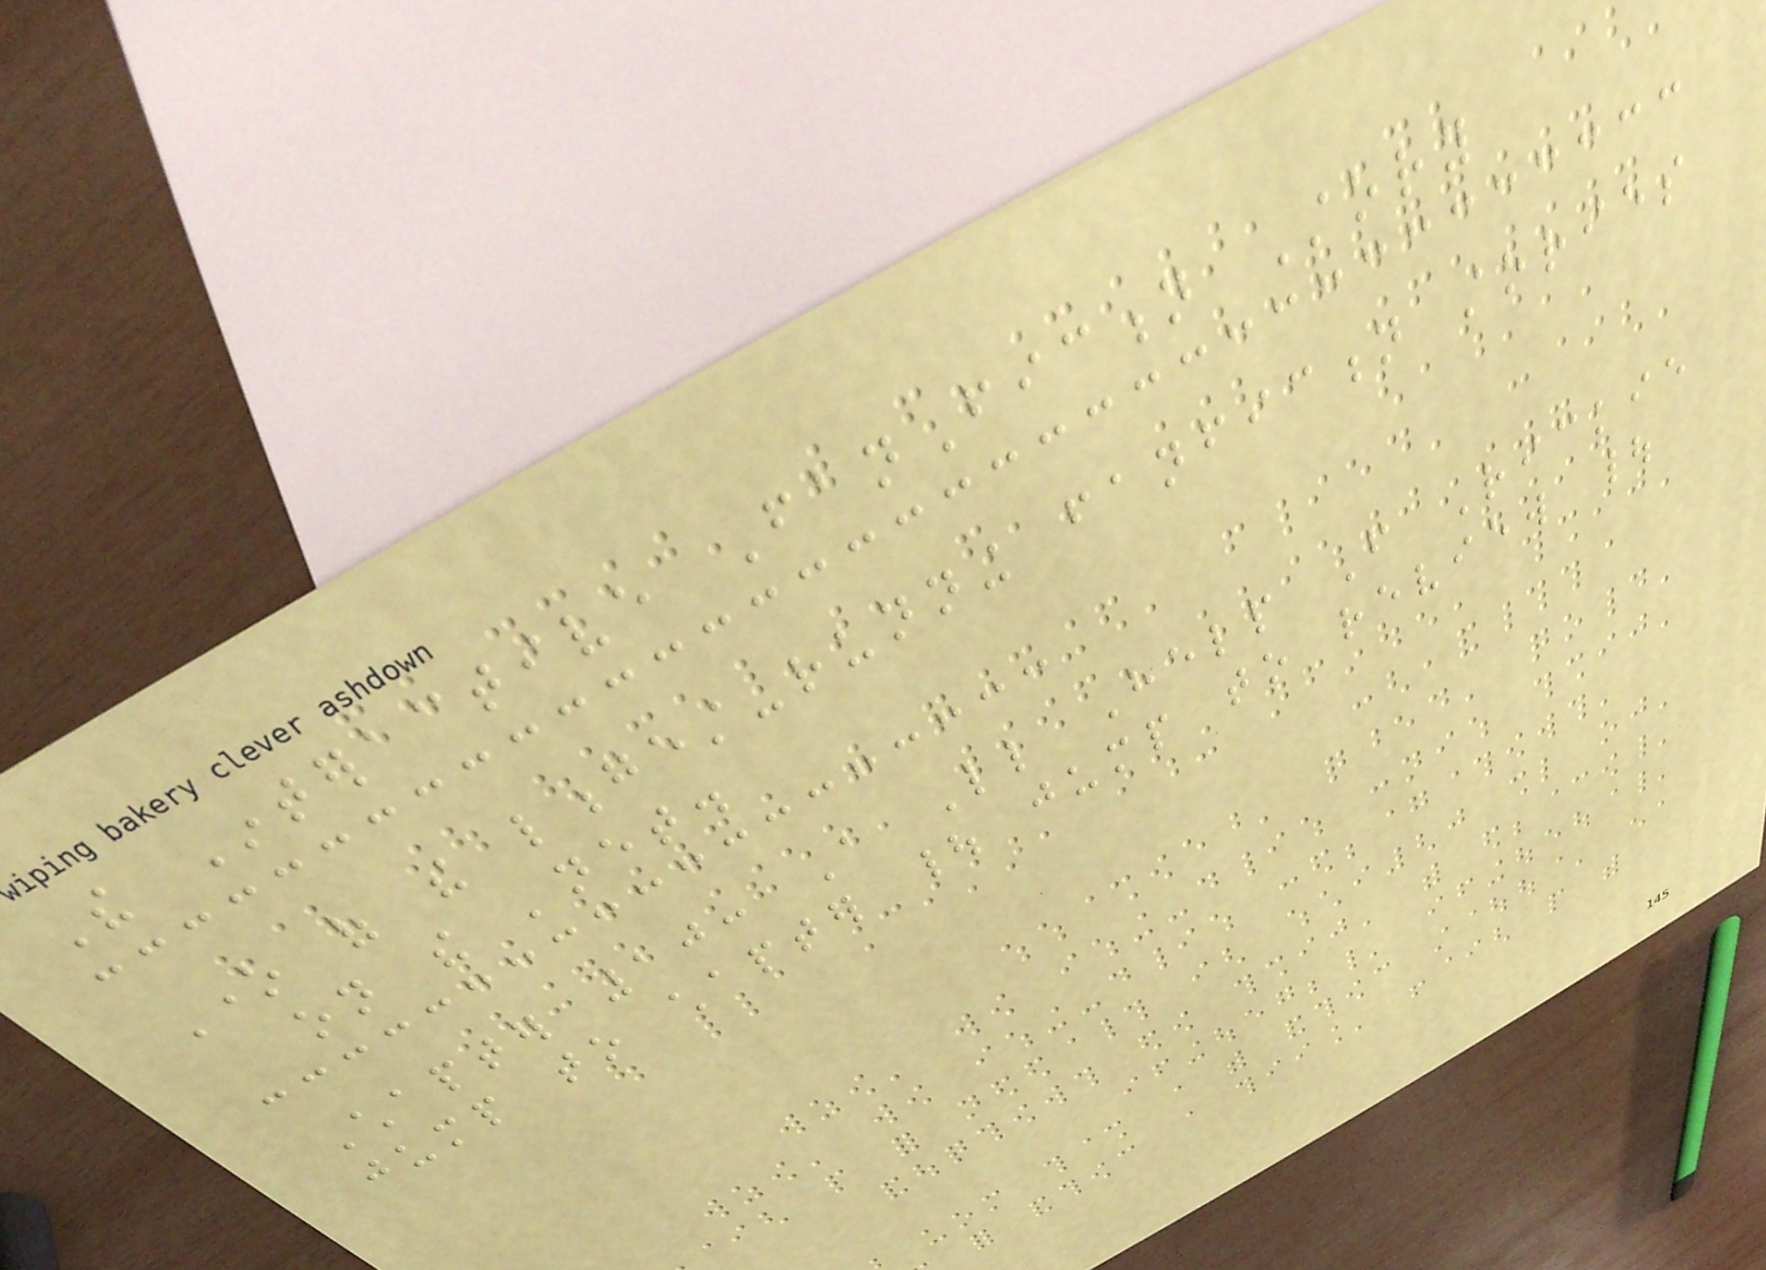The Interactive FanFiction Story
One of the longest-running fanfiction stories
on the 'net.
Chapter 10: A Little Help From Rickie
jump to chapter | jump to review |
